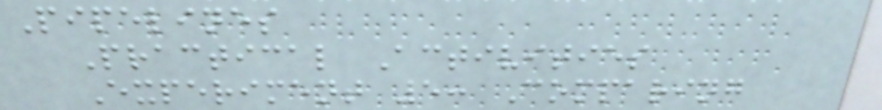Pipelines
Practical Activities
Experiment 5: Comparing
